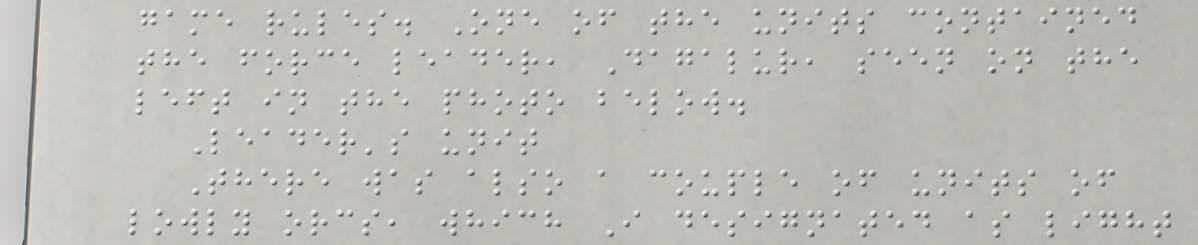game rules. One of the units contained
the force leader, Dagalur, seen on the
left in the photo below.
Leader's unit
There was also a couple of units of
lowly orcs, which I designated as light
